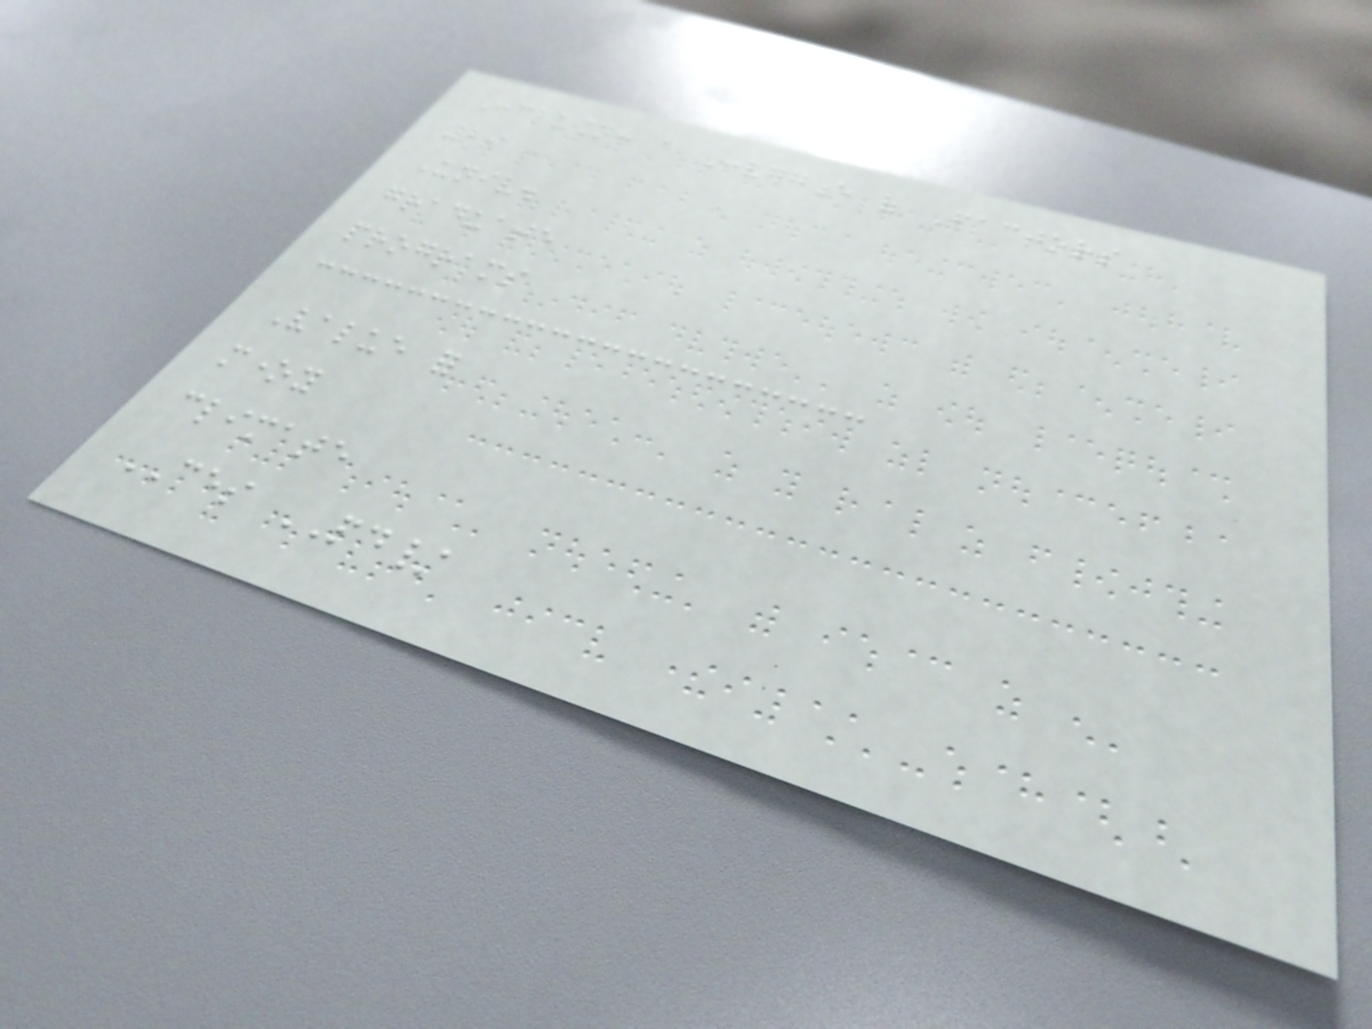Conclusion: a Convergence of Factors
29
Univ.
graduate
programs
Value for
money
climate
CES PD/
